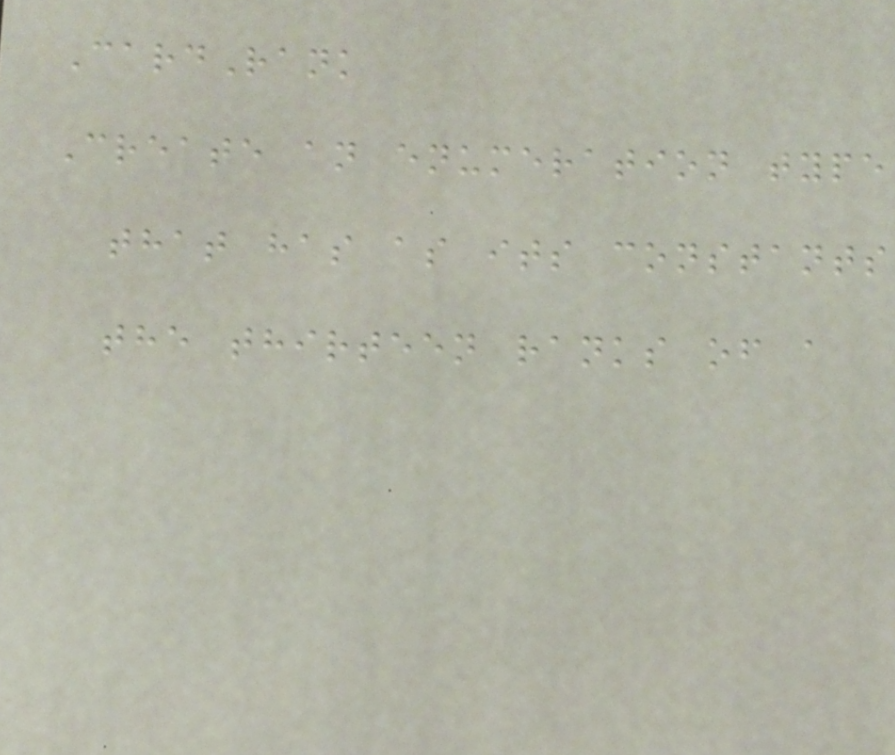CardRank
Create an enumeration type
that has as its constants
the thirteen ranks of a
